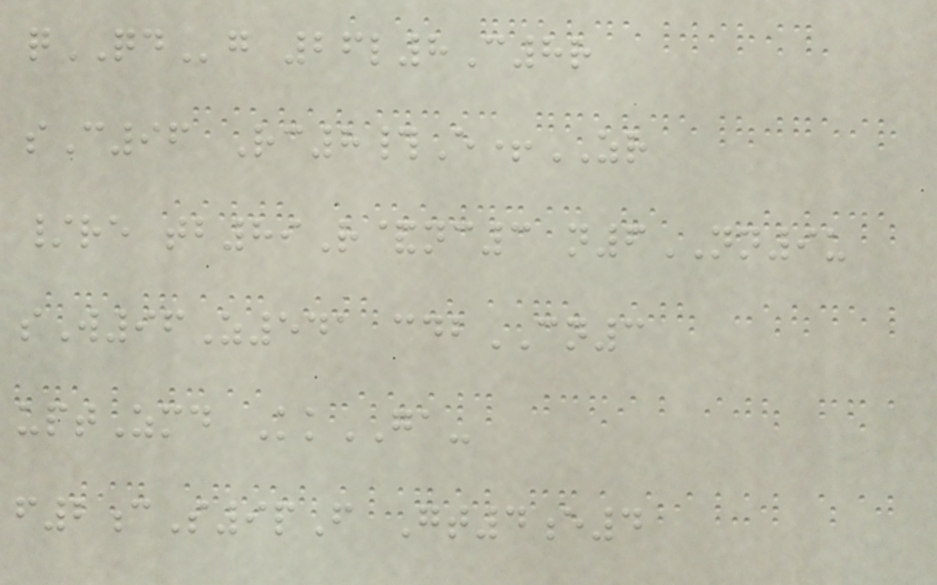qQDg 26l8C8r
sC96 Rc8#E+ZR
/re tb89R&nc3 n6NN9u
sW96Z541 cdbCN3
uptZmd KkGA-
f2cS9pF Gt4e4
